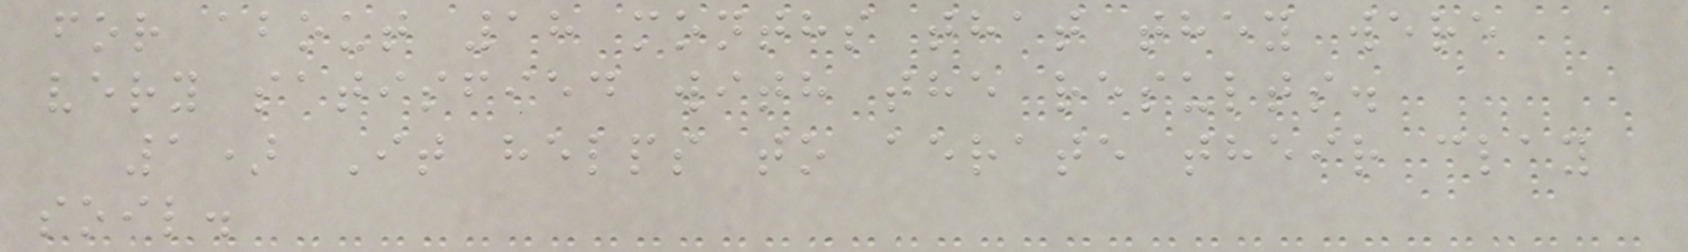for about 18 months that they were
very satisfied with the results.
1) It helps to aerate their clay
soil.
